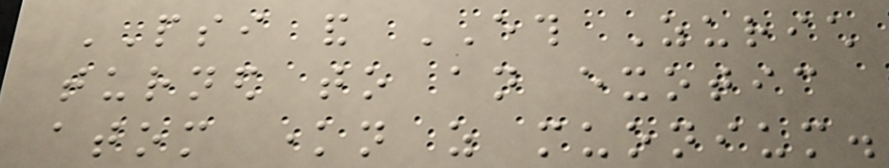PSI and ETH Zurich
turned to an exotic
atom known as muonium.
